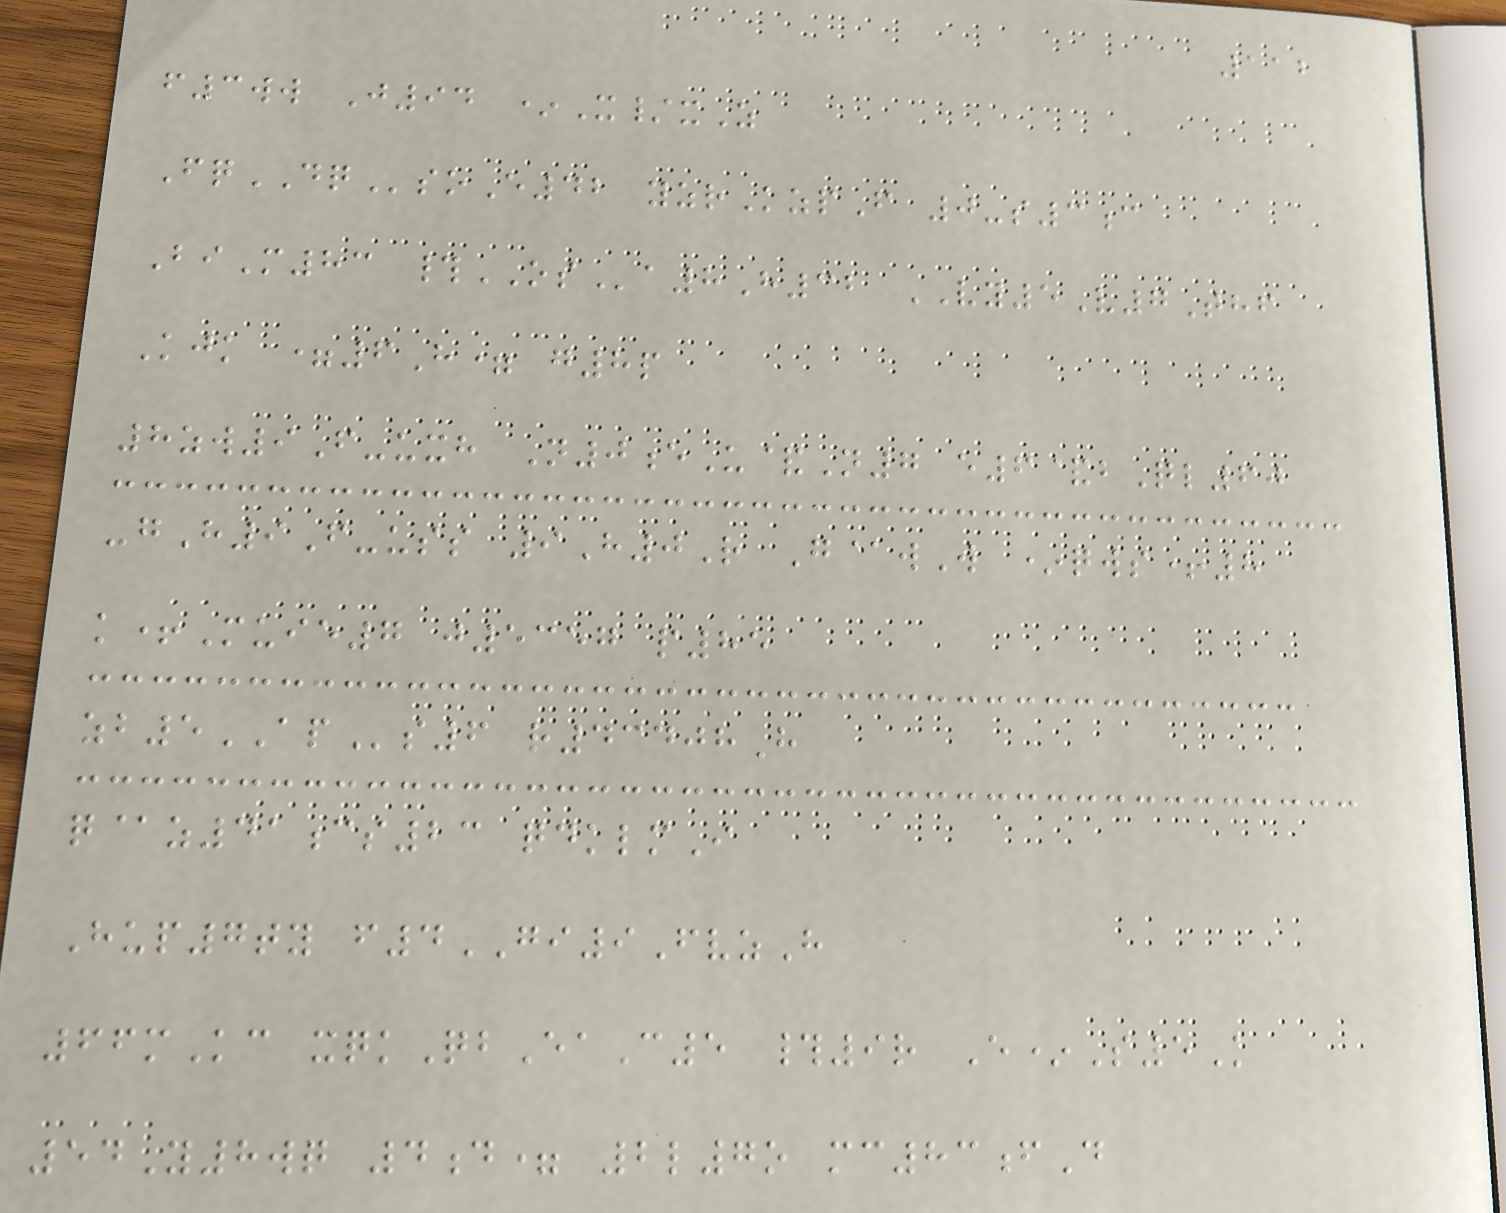112
f3ww J94 *X/xZ
FqDQsoE42 yzrKzpF 0-s3c
BiM83 #OSa8H32 VY5V7Thf
Kjk =6H= g8p
8zw9F-uxh N0eU&N7 e6&bQl60
-gH9F-uss 9H0R G@wW *qws+8
k+Muie7 j5357 p85
zb5APs6 r43408H
q@z41cs23 qdklmI
Hup7ty f4GI9FvzH
66mKc xqkQbEaC5 #9r E*S5K
54Y8wq 4d= 2l7o mc83fD
